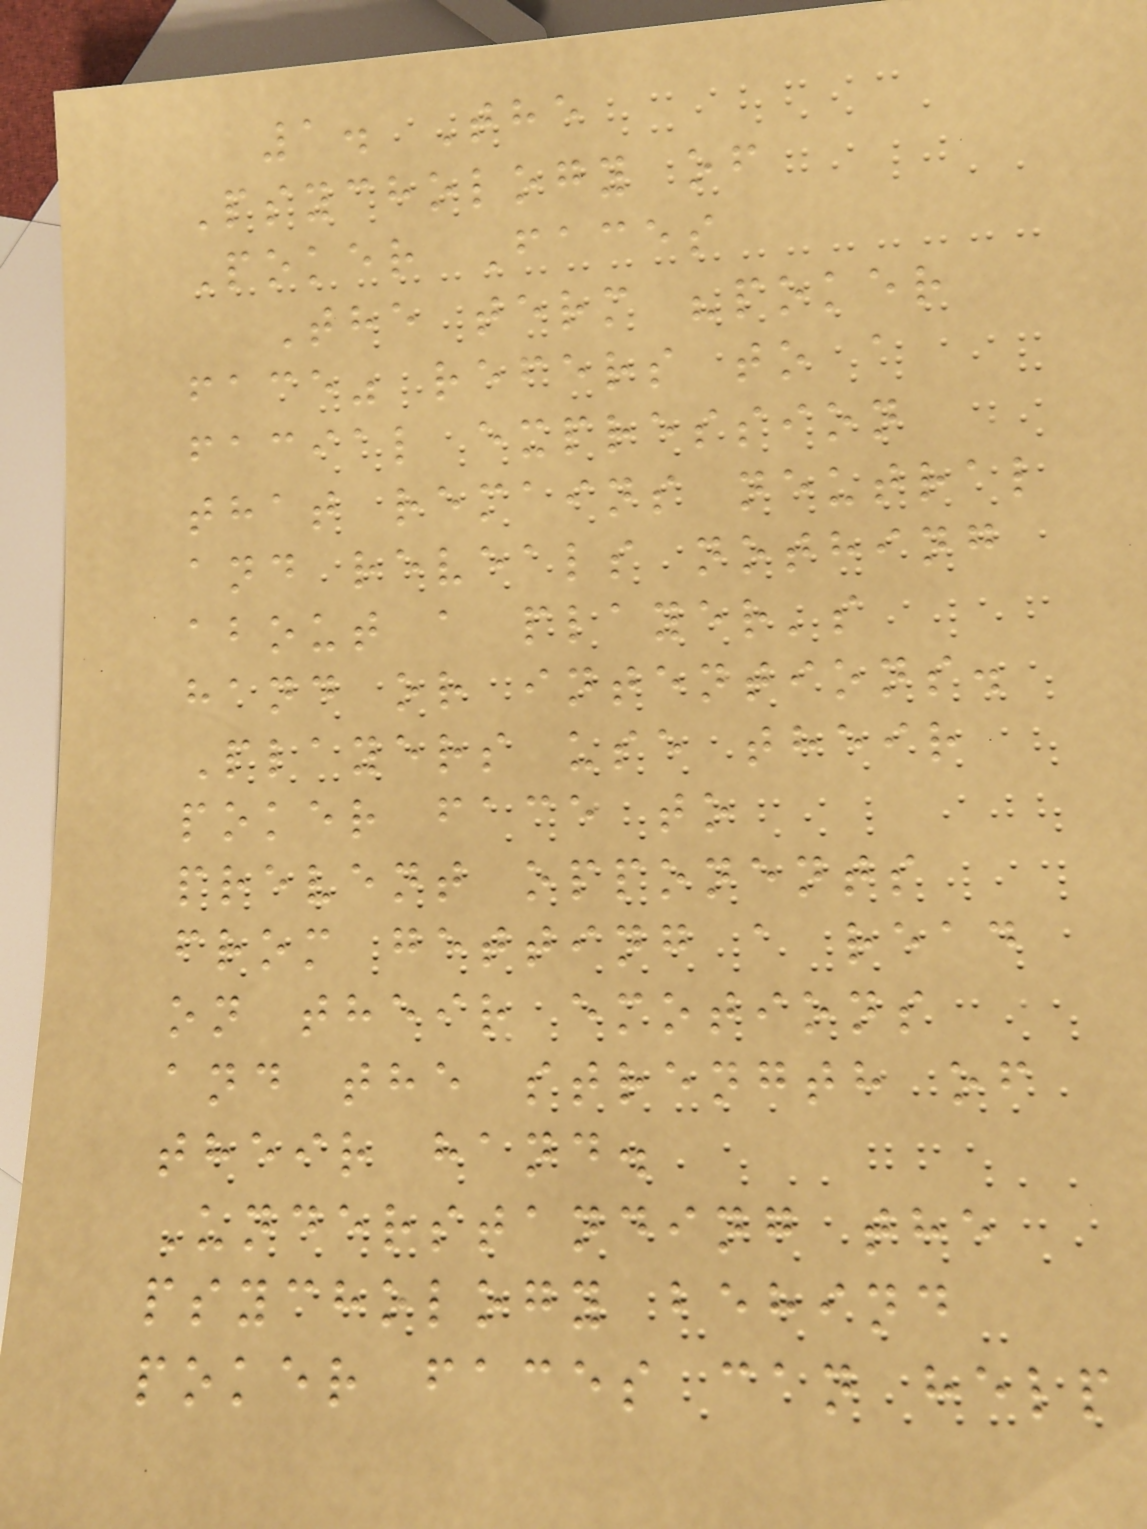1. The
Psychology of
Poker Faces
The term "poker
face" refers to a
facial expression
that remains neutral
and reveals nothing
about a player's
hand or intentions.
Players use their
poker face to
prevent opponents
from getting a read
on their emotions
and the strength of
their hand.
Understanding the
psychology behind
poker faces can help
